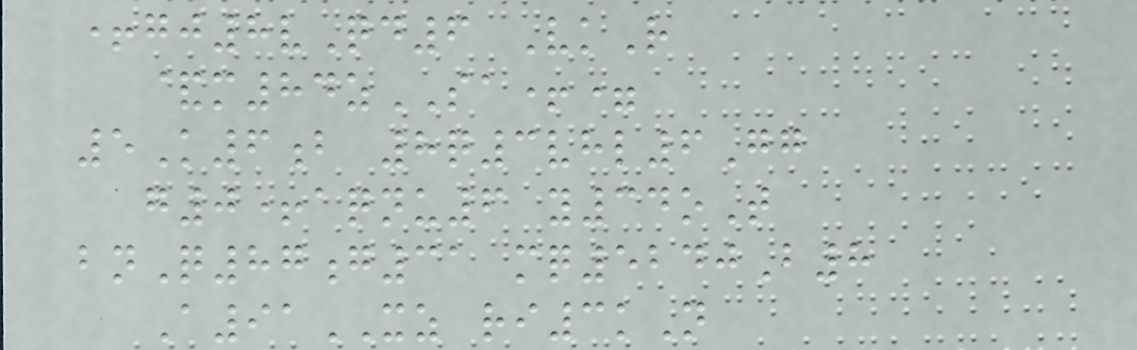+gj8vQd6 VkR
&m84zSA+=
5K6b 8q3vhl6Gg
g0+aqnu6 y34oT
bnQ87g31 mq5240B8
A91XZ ri3kN
